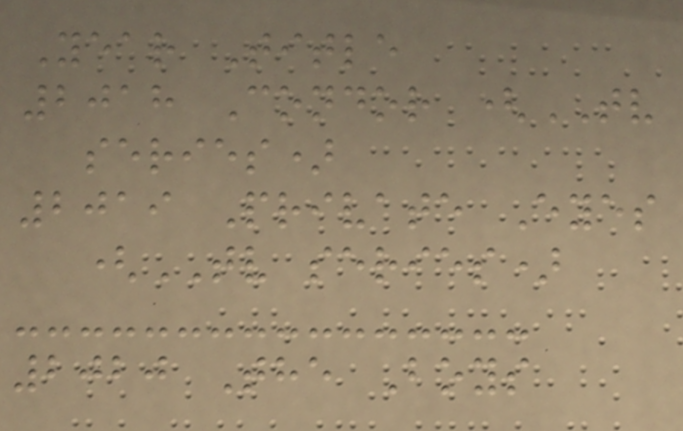Year Title
2018 Condor (TV
series)
2019 Private Eyes
(TV series)
2020 The Boys
